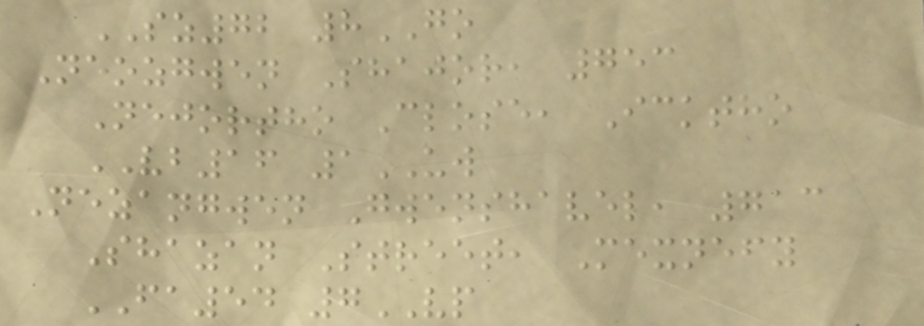SZ72 8GO
Neozgwen Shajor, 753
Nejortho Close, Icktho
VB16 1UW
Nezangwen Gwenshavel, 713
Shazan Street, Mexnefy
FA54 7VP
